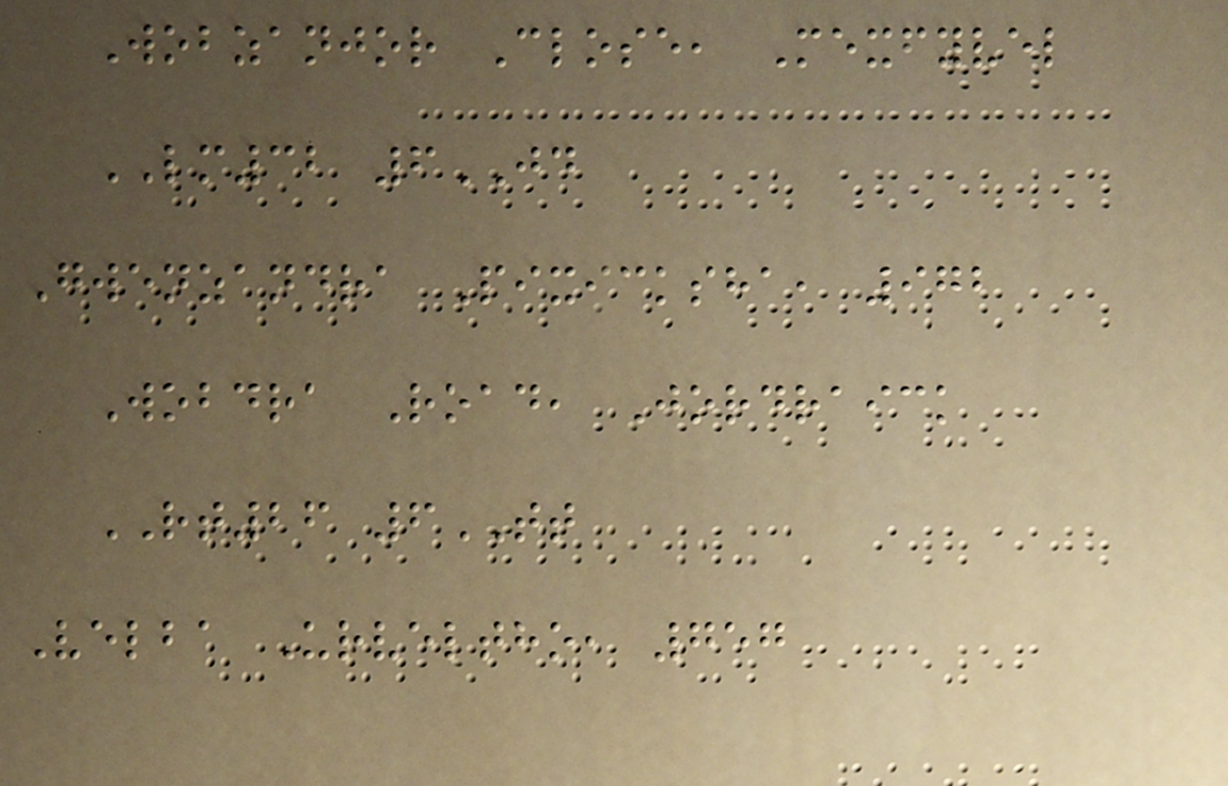Wobzanjor Close, Mexfyvel
LM32 6JD
Gwenzandra Pixicksha, 972
Wobdra Road, Jordraick
RT26 6TT
Velba Urveltho, 757
